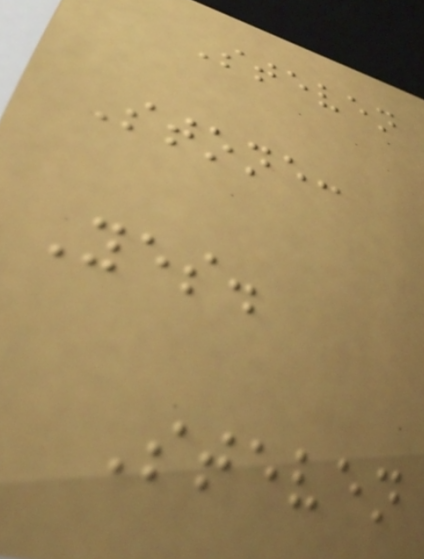Steven
Stone:
Yes.
Steven
